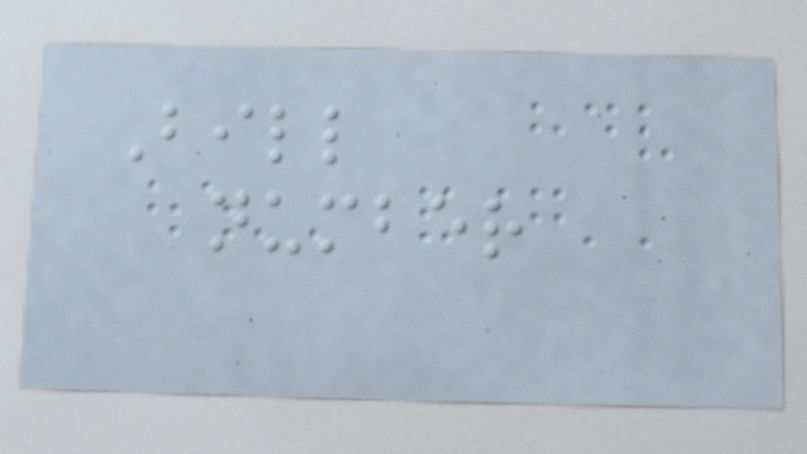Bill
number
